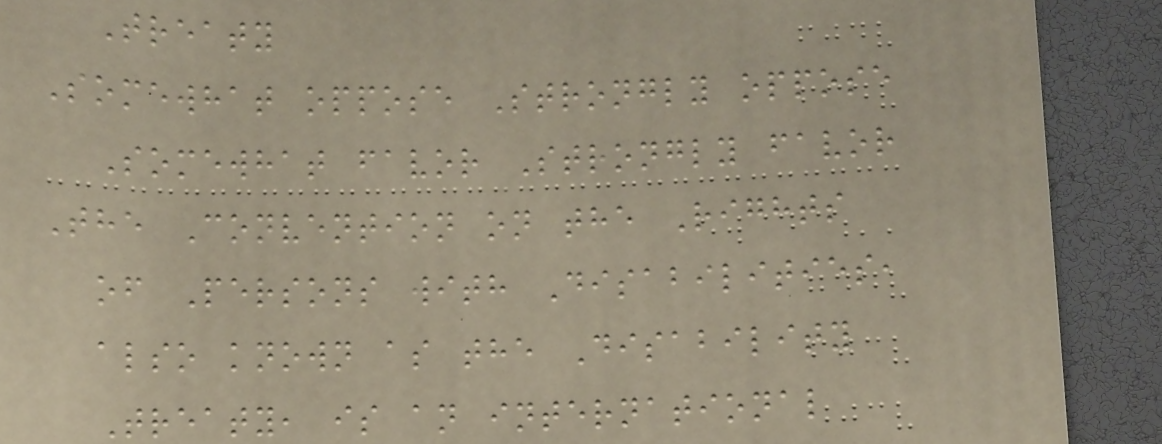Treaty
Somewhat oppose Strongly oppose
Somewhat favor Strongly favor
The Convention on the Rights
of Persons with Disabilities,
also known as the Disability
Treaty, is an international
